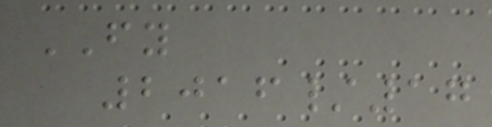FY
2016/17
